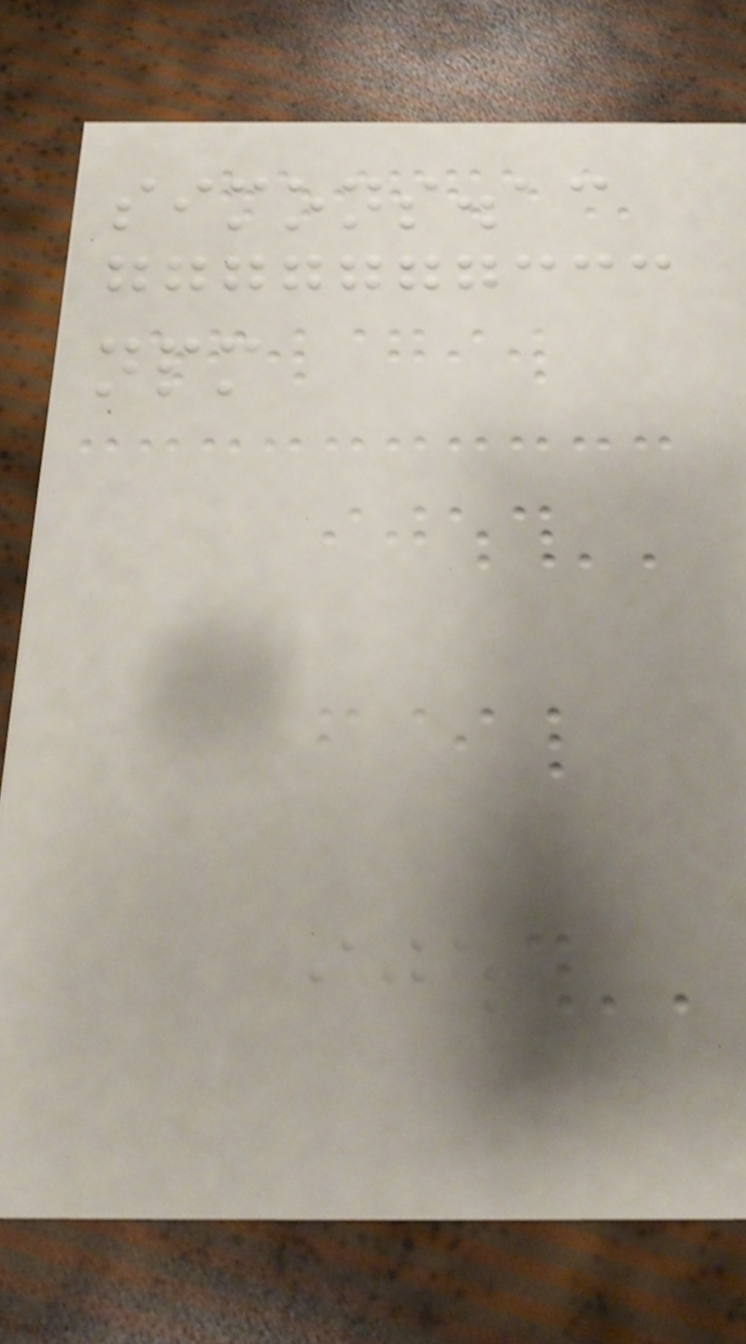simons.ac
npm
